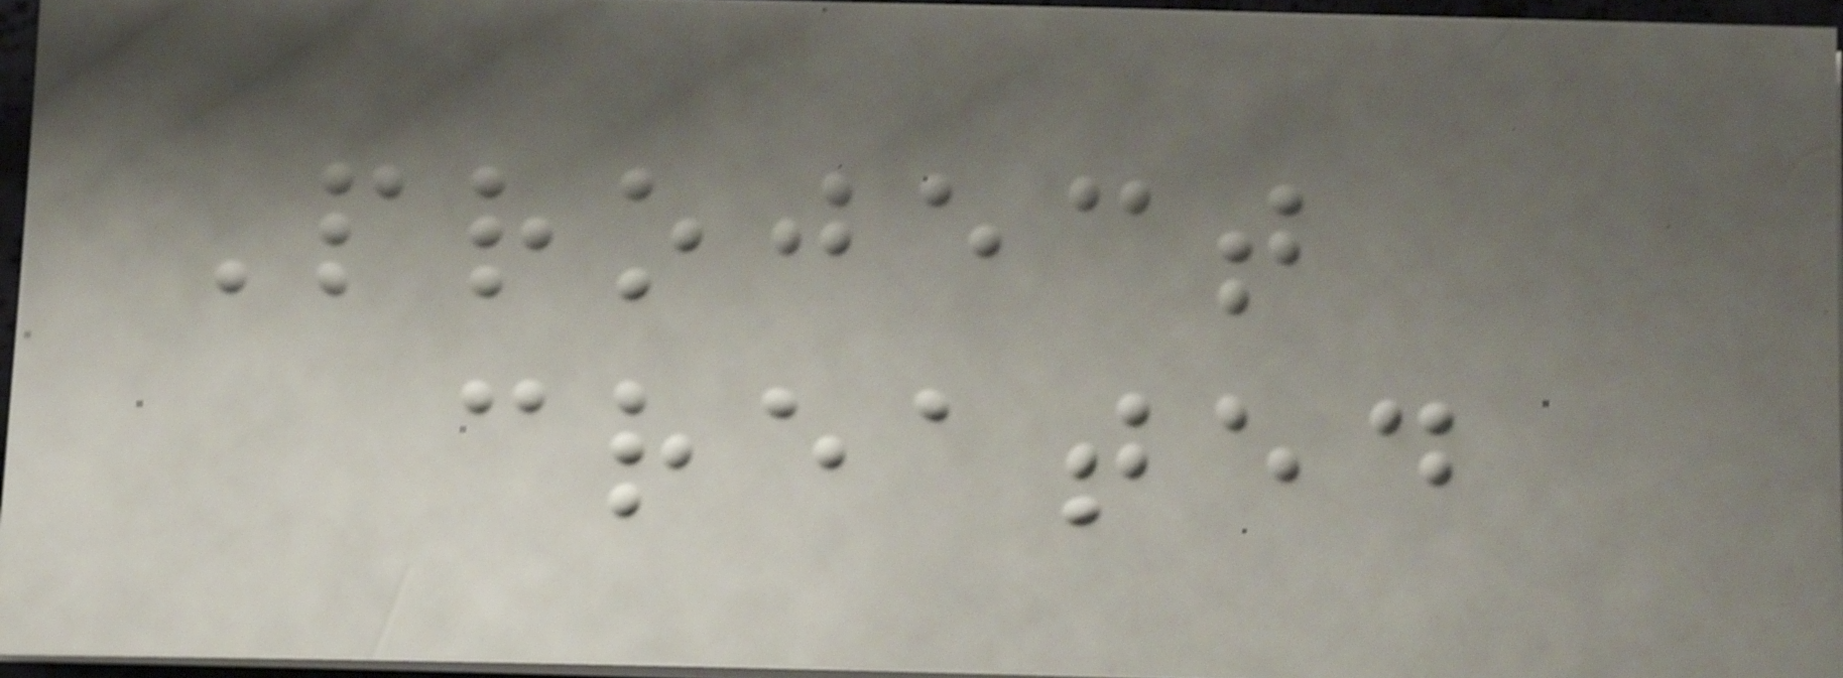Project
created
